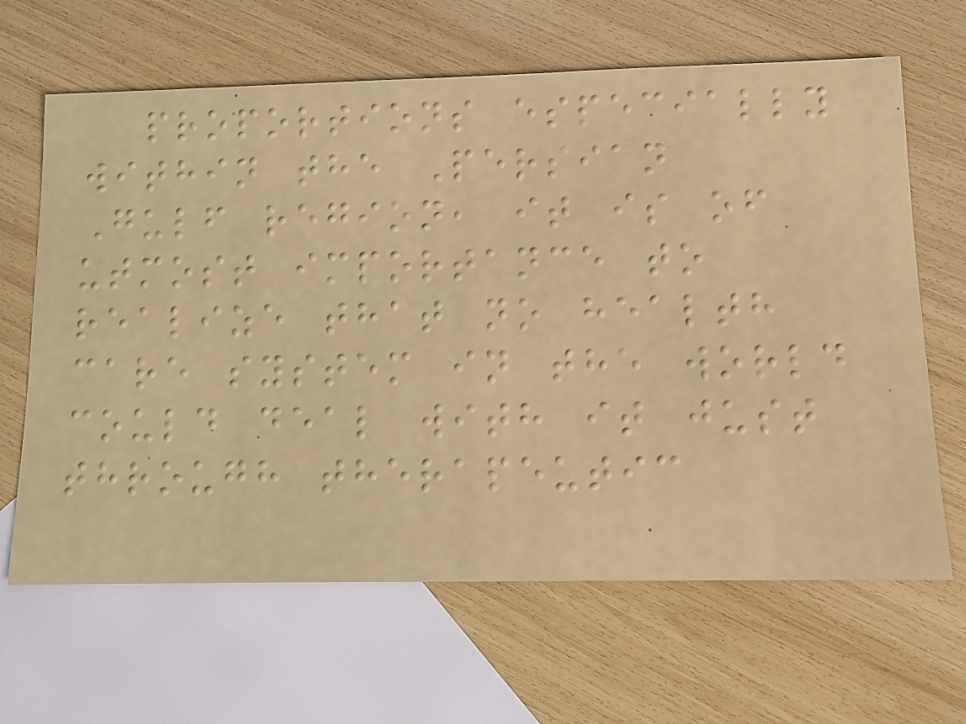proportions especially
within the Persian
Gulf region, it is of
utmost importance to
realize that no health
care system in the world
could deal with it just
through therapeutic
